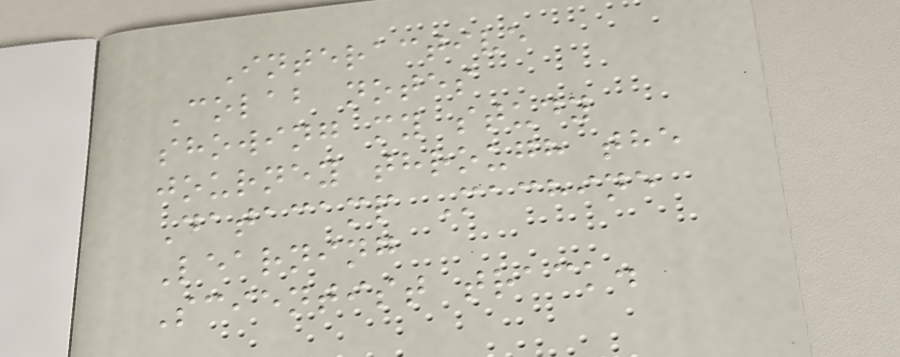Interactive
Colab notes
showing my study
journey through the
Datacamp Machine
Learning
Scientist track.
